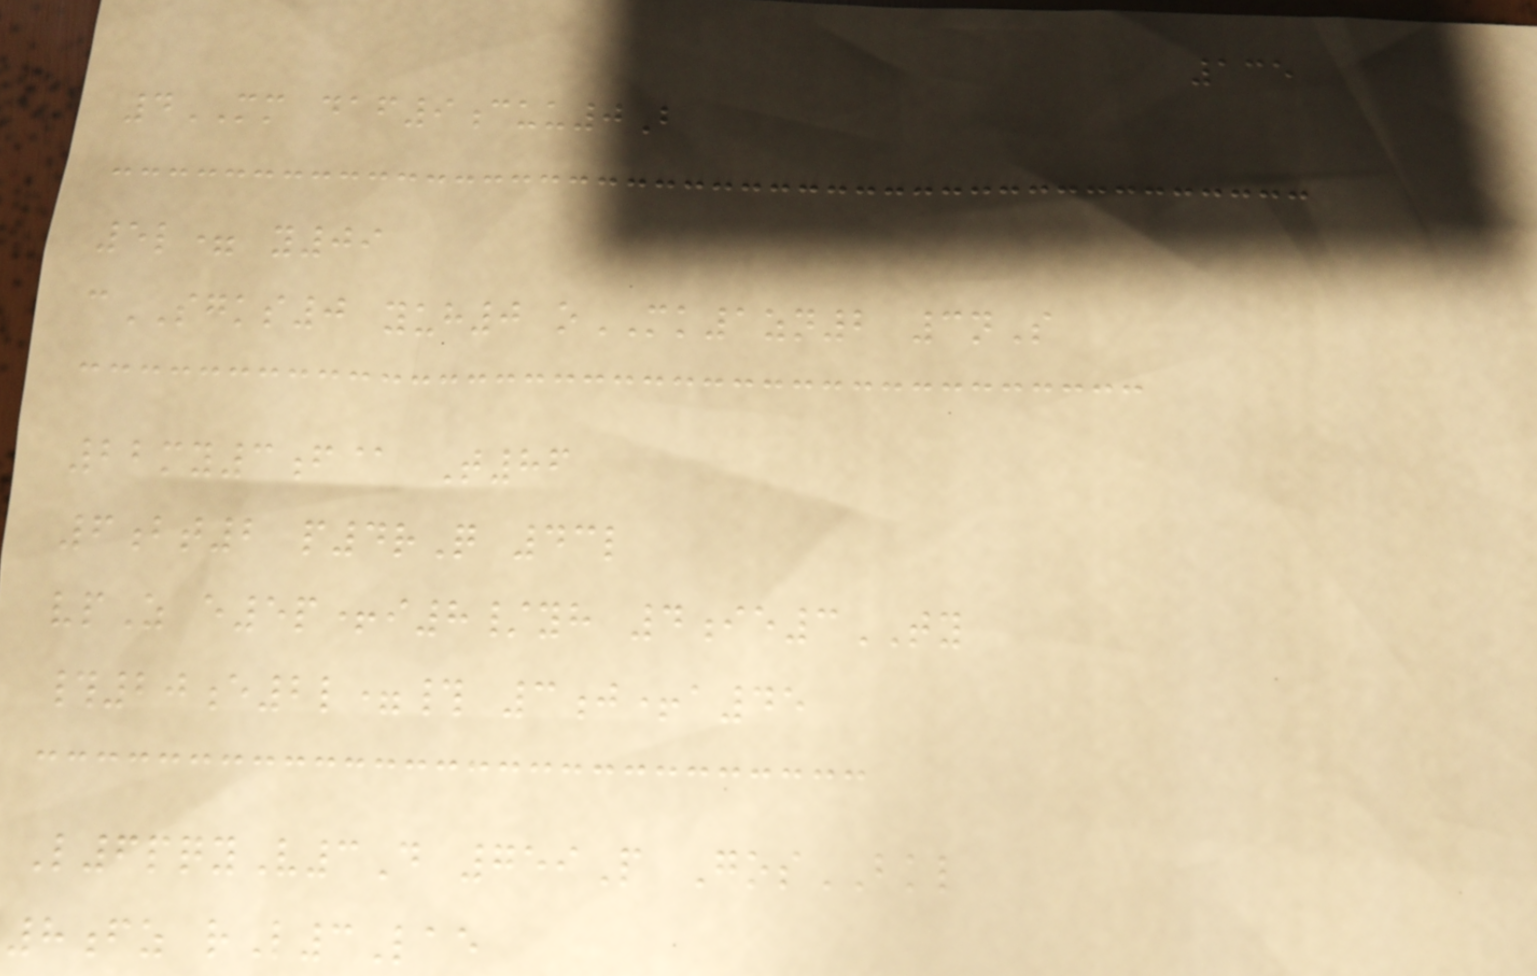135
4MM daf9cuu0B
5l= y09
cSGKS0 yuh0 oMK1zn2 3nS
22my3f@ T86
6bt2 p4rQ 43l
vpZ e5p+i8/yh 4ie3TY
#20e2l=# 3j+a45
L6pqyV3D 759P GosBKL
8fz rL3Lae
